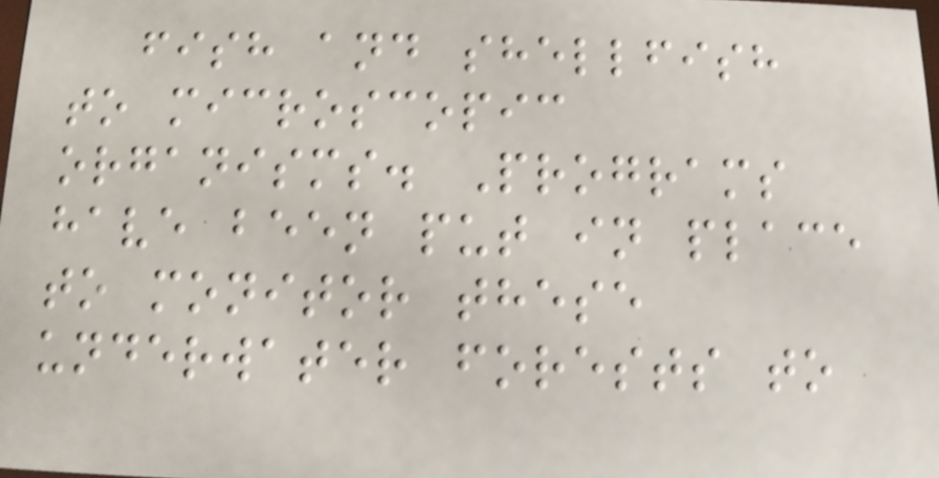fish and shellfish
to microscopic
organisms. Programs
have been put in place
to monitor these
underwater forests to
